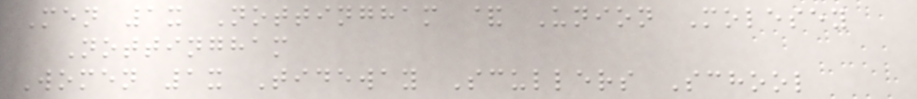Men 1x Nottingham & Union Molesey
Nottingham
Women 1x Tideway Scullers School
